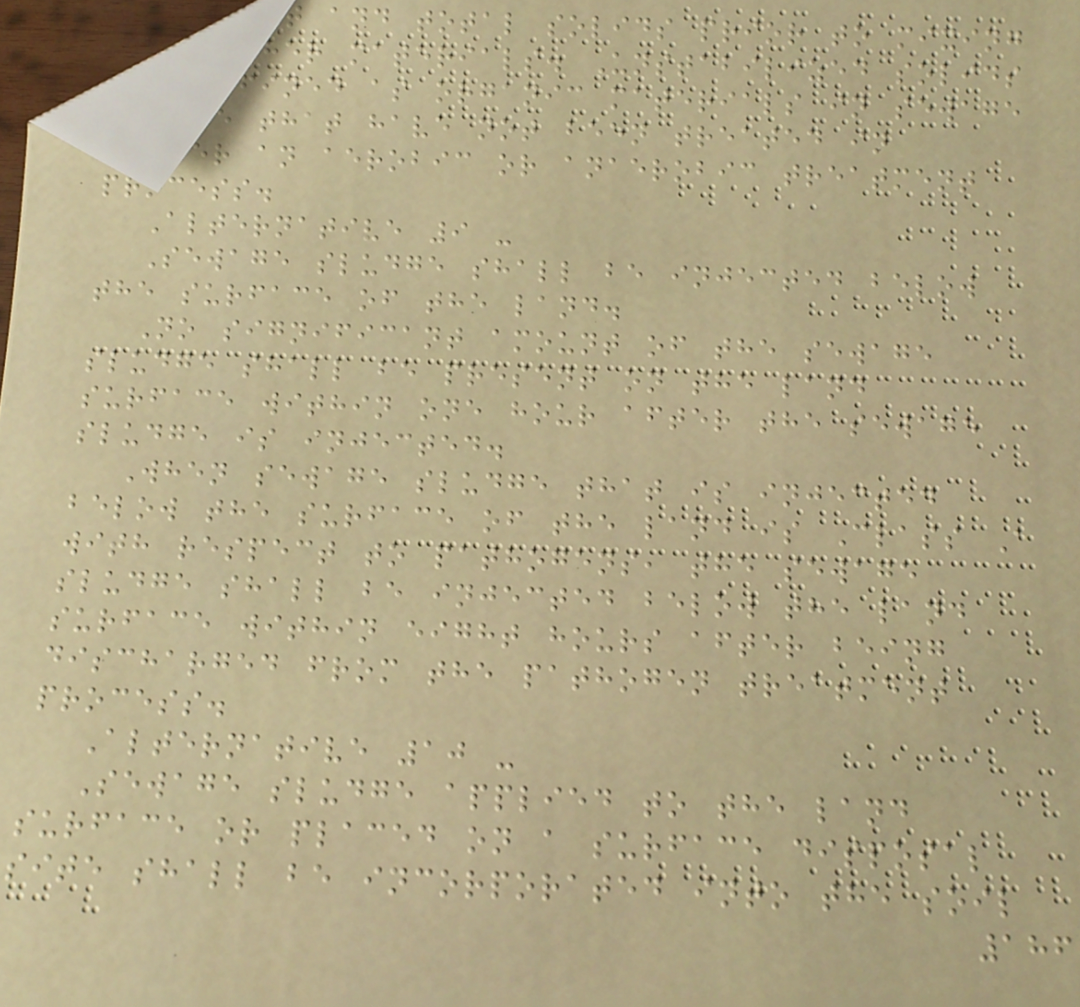content and total solids prior to mixing
with other materials. Unstabilized solids
are defined as organic materials in sewage
sludge that have not been treated in
either an aerobic or anaerobic treatment
process.
Alternative 9 -
Sewage sludge shall be injected below
the surface of the land.
No significant amount of the sewage
sludge shall be present on the land
surface within one hour after the sewage
sludge is injected.
When sewage sludge that is injected
below the surface of the land is Class A
with respect to pathogens, the sewage
sludge shall be injected below the land
surface within eight hours after being
discharged from the pathogen treatment
process.
Alternative 10 -
Sewage sludge applied to the land
surface or placed on a surface disposal
site shall be incorporated into the soil
186
